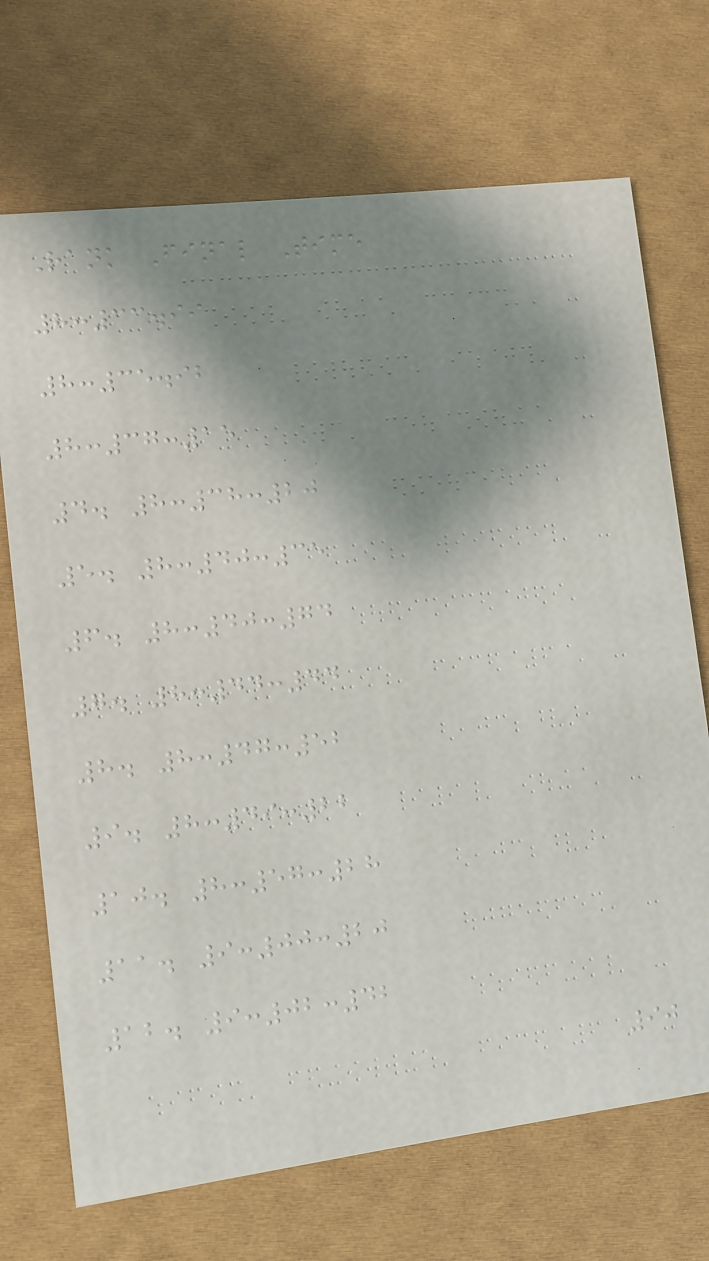Rank Final Time
8:33.99
8:35.92
8:37:15
4. 8:38:20
5. 8:40:35
6. 8:40:74
7. 8:44:44
8. 8:47:52
9. 8:49:22
10. 8:57:28
11. 9:00:20
12. 9:02:42
90
